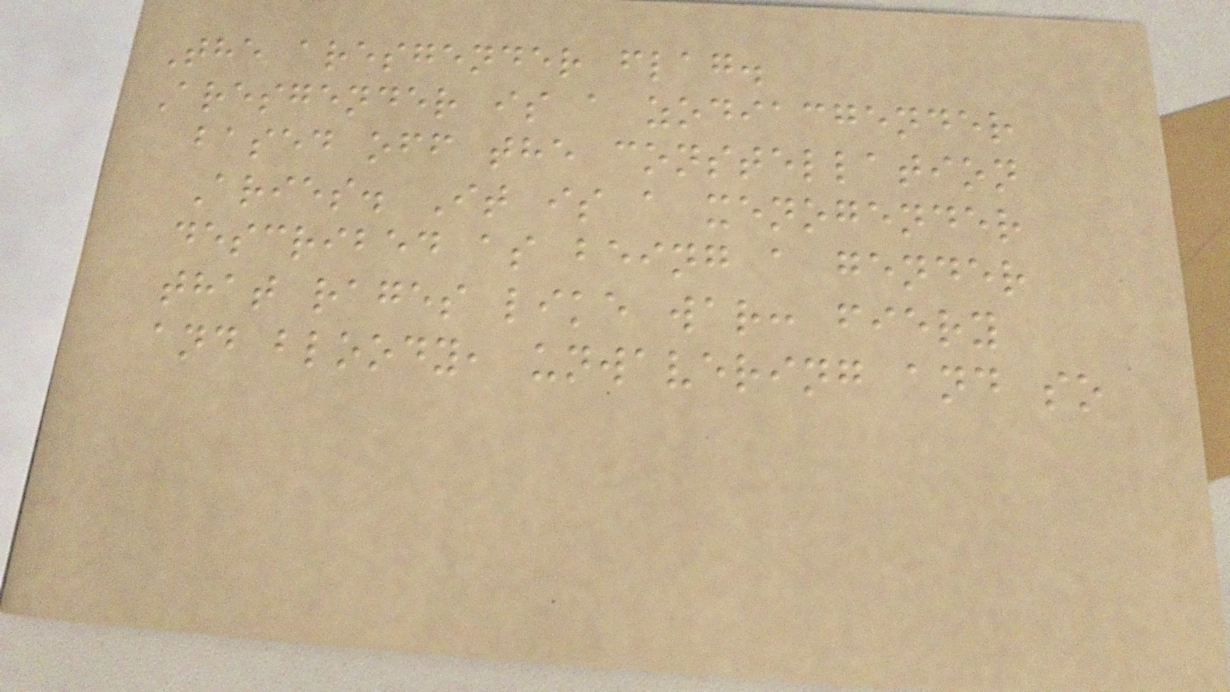The aresgender flag.
Aresgender is a zodiacgender
based off the constellation
Aries. It is a xenogender
described as being a gender
that rages like war: fiery
and bloody, unwavering and so
